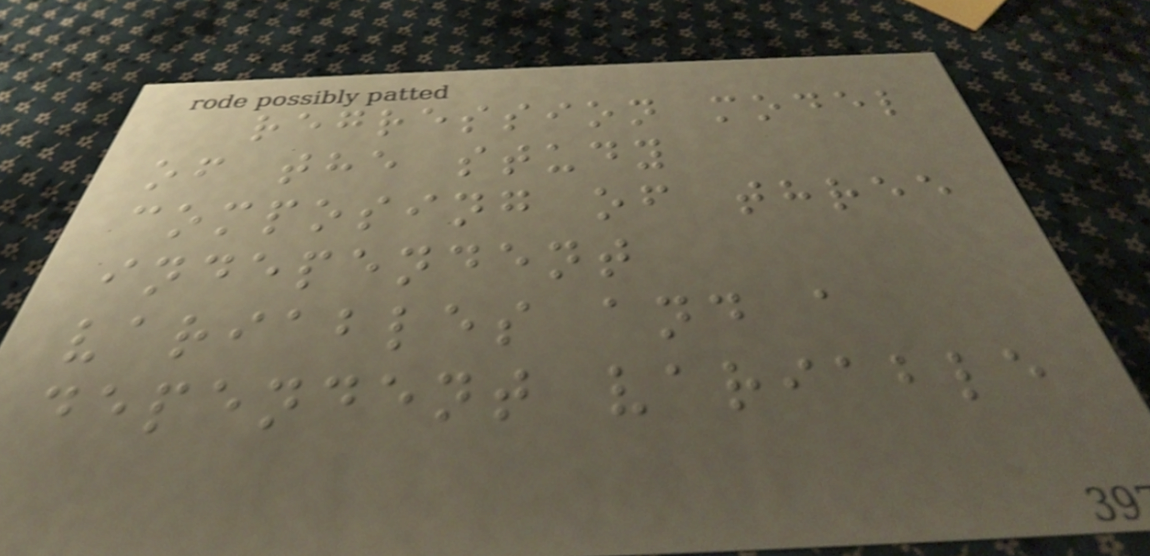regression model
of the study
composing of three
independent
variables and a
dependent variable
